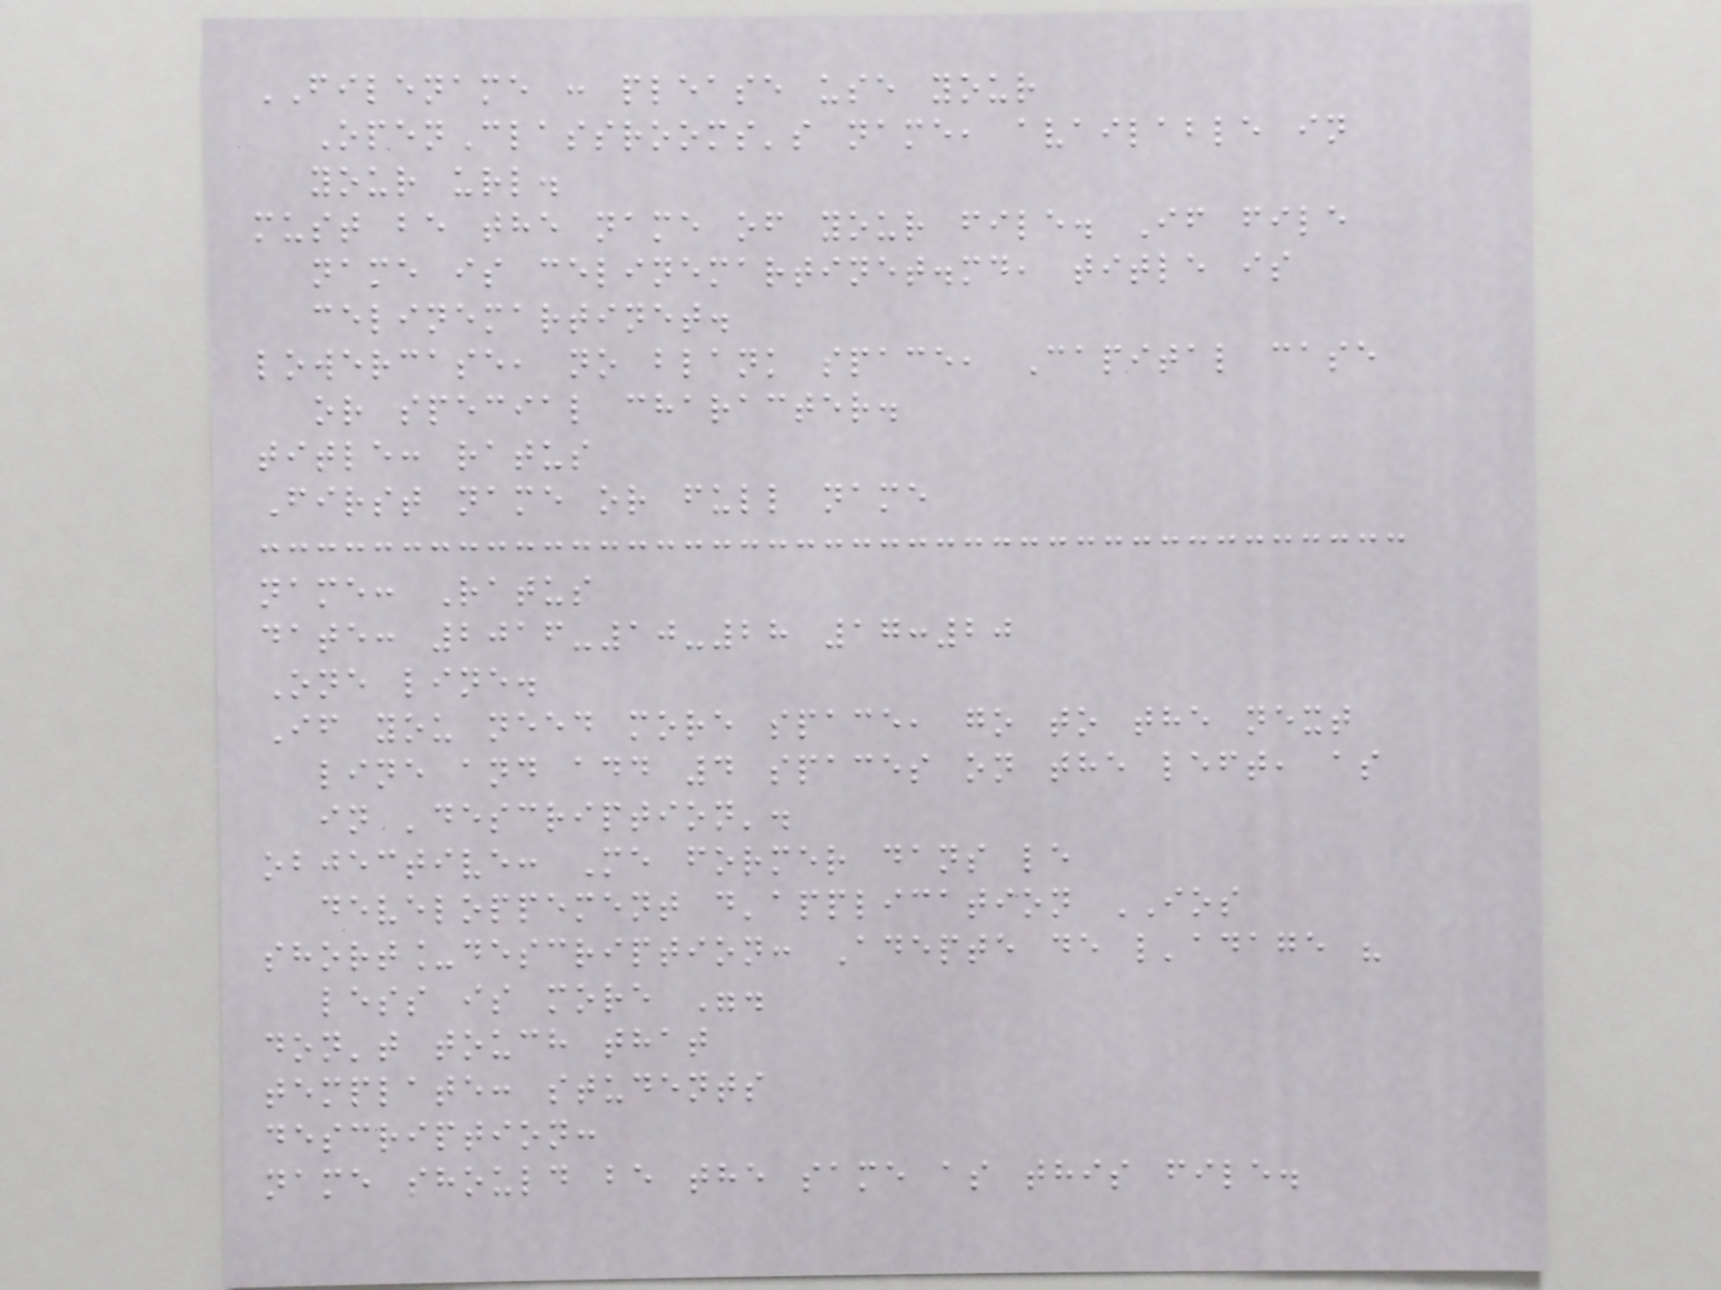FILENAME : please use your
OpenClassrooms's name, available in
your url.
must be the name of your file. If file
name is celinemartinet.md, title is
celinemartinet.
lowercase, no blank space, Capital case
or special character.
title: ratus
First name or full name
name: Ratus
date: 2016-10-28 17:20
One line.
If you need more space, go to the next
line and add 4 spaces on the left, as
in 'description'.
objective: Me former dans le
developpement d'application IOS
short_description: Adepte de l'adage "
less is more ".
don't touch that
template: students
description:
name should be the same as this file.
